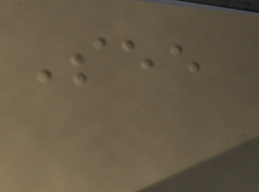See
